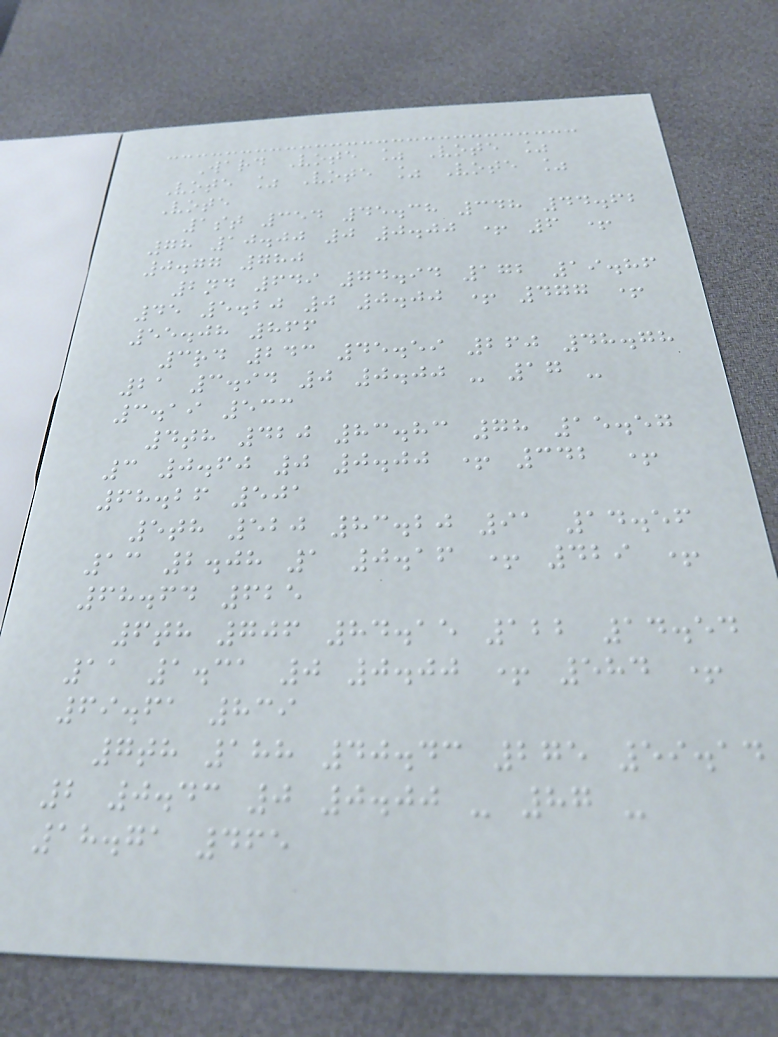Ward Vote % Vote %
Vote % Vote % Vote %
Vote
1st 354 45.38 348 44.62
78 10.00 0 0.00 + 6 +
0.77 780
2nd 649 74.94 172 19.86
45 5.20 0 0.00 + 477 +
55.08 866
3rd 243 45.59 260 48.78
21 3.94 0 0.00 - 17 -
3.19 533
4th 420 83.83 78 15.57
3 0.60 0 0.00 + 342 +
68.26 501
5th 520 83.20 91 14.56
13 2.08 1 0.16 + 429 +
68.64 625
6th 706 84.15 122 14.54
11 1.31 0 0.00 + 584 +
69.61 839
7th 188 40.43 275 59.14
2 0.43 0 0.00 - 87 -
18.71 465
